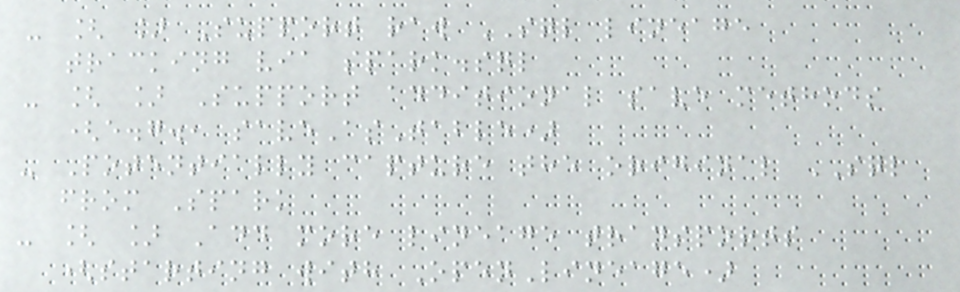- [ ] Support raw SQL lineage
tracking via spark.sql
- [ ] Support additional save methods
(e.g., saveAsTable)
- Potentially capture the original SQL
from Spark
- [ ] Add more lineage transports
(starting with OpenLineage)
